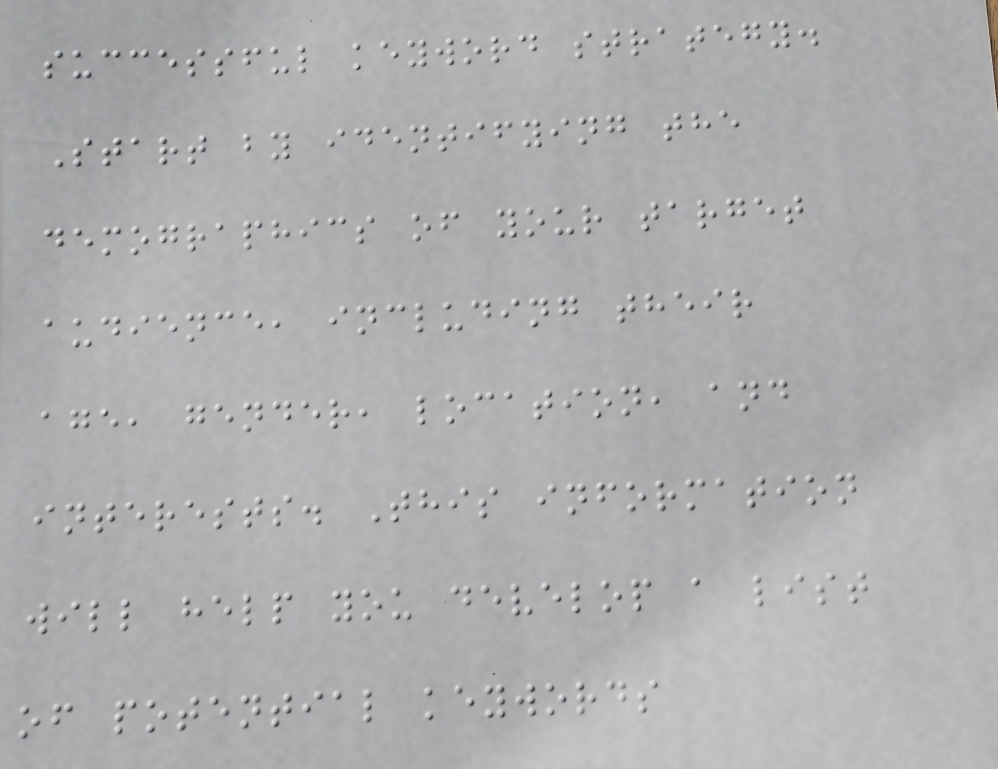successful keyword strategy.
Start by identifying the
demographics of your target
audience, including their
age, gender, location, and
interests. This information
will help you develop a list
of potential keywords
